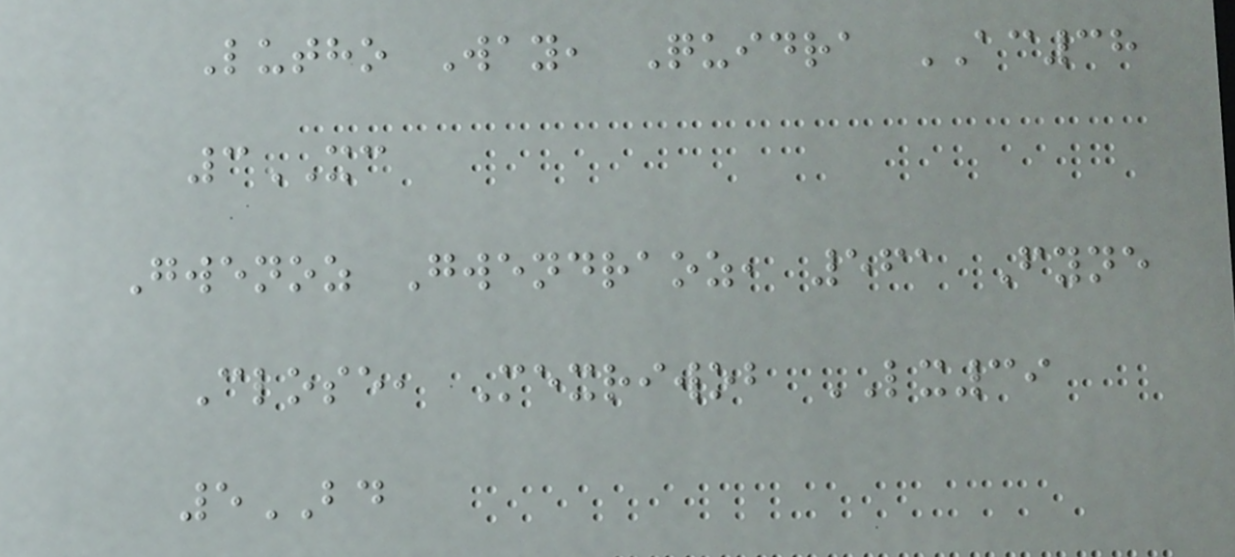Lutho Way, Quidra AC38
3XC
Gwenoz Gwendraoz, 561 Fyne
Close, Mexriwob LX39
5BD
